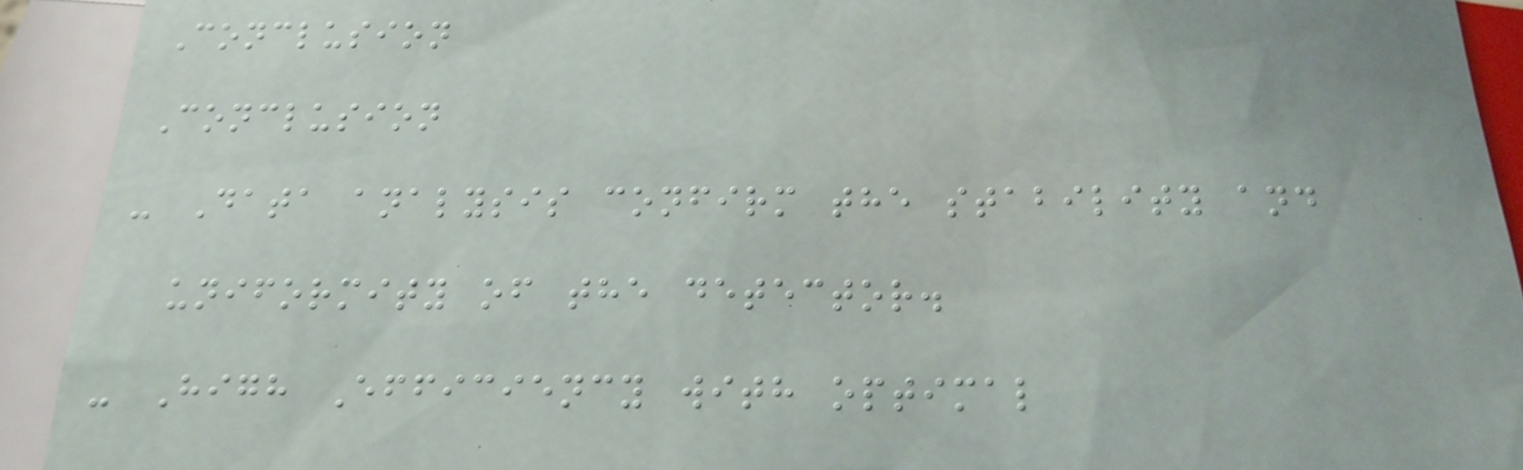Conclusion
Conclusion
- Data analysis confirm the stability and
uniformity of the detector.
- High Efficiency with optimal
